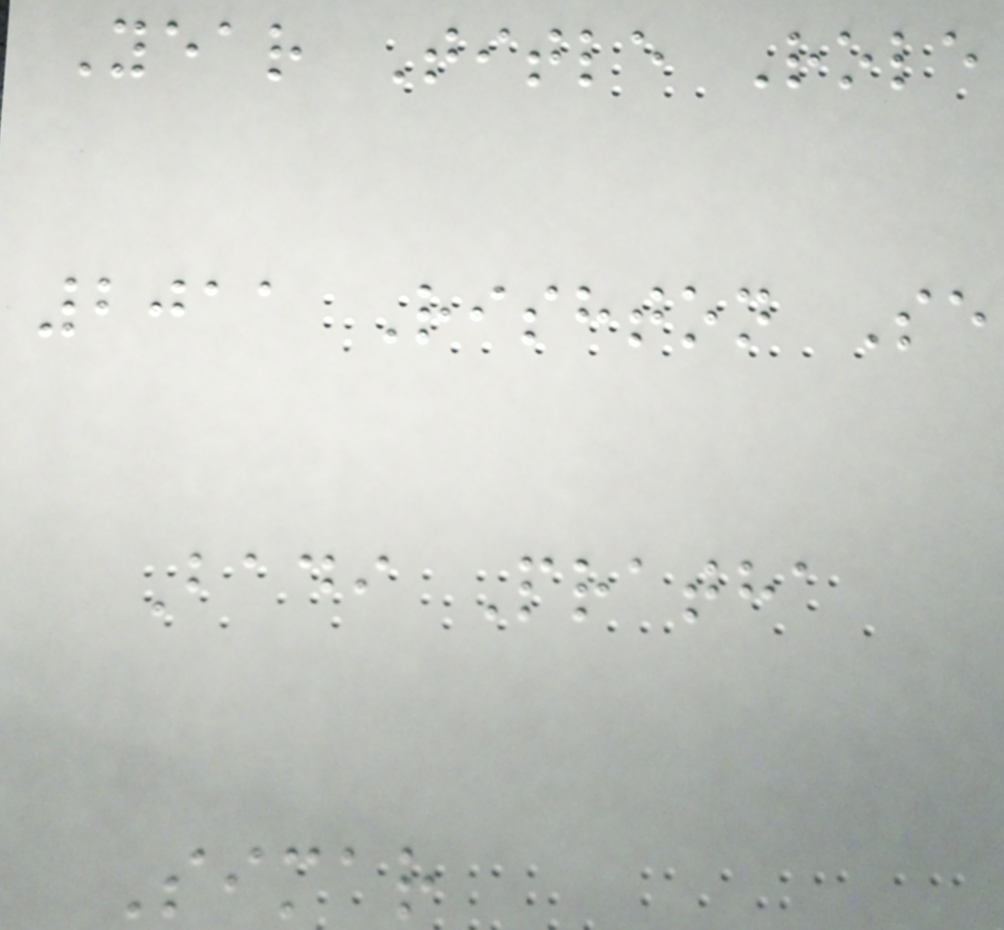Year Title Role
2011 Rishton Se
Badi Pratha
Simar
